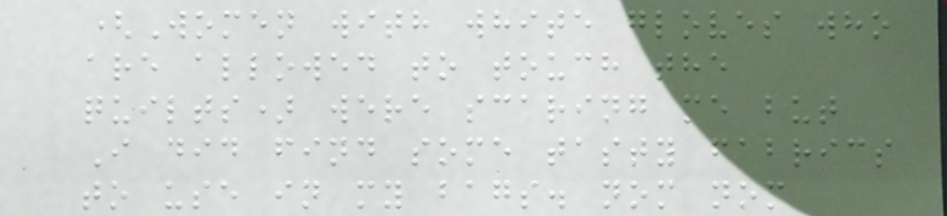(Women with white gloves who
are allowed to touch the
quilts) were scaring me but
I did find some tasty fabrics
to use in my bags. nom nom
